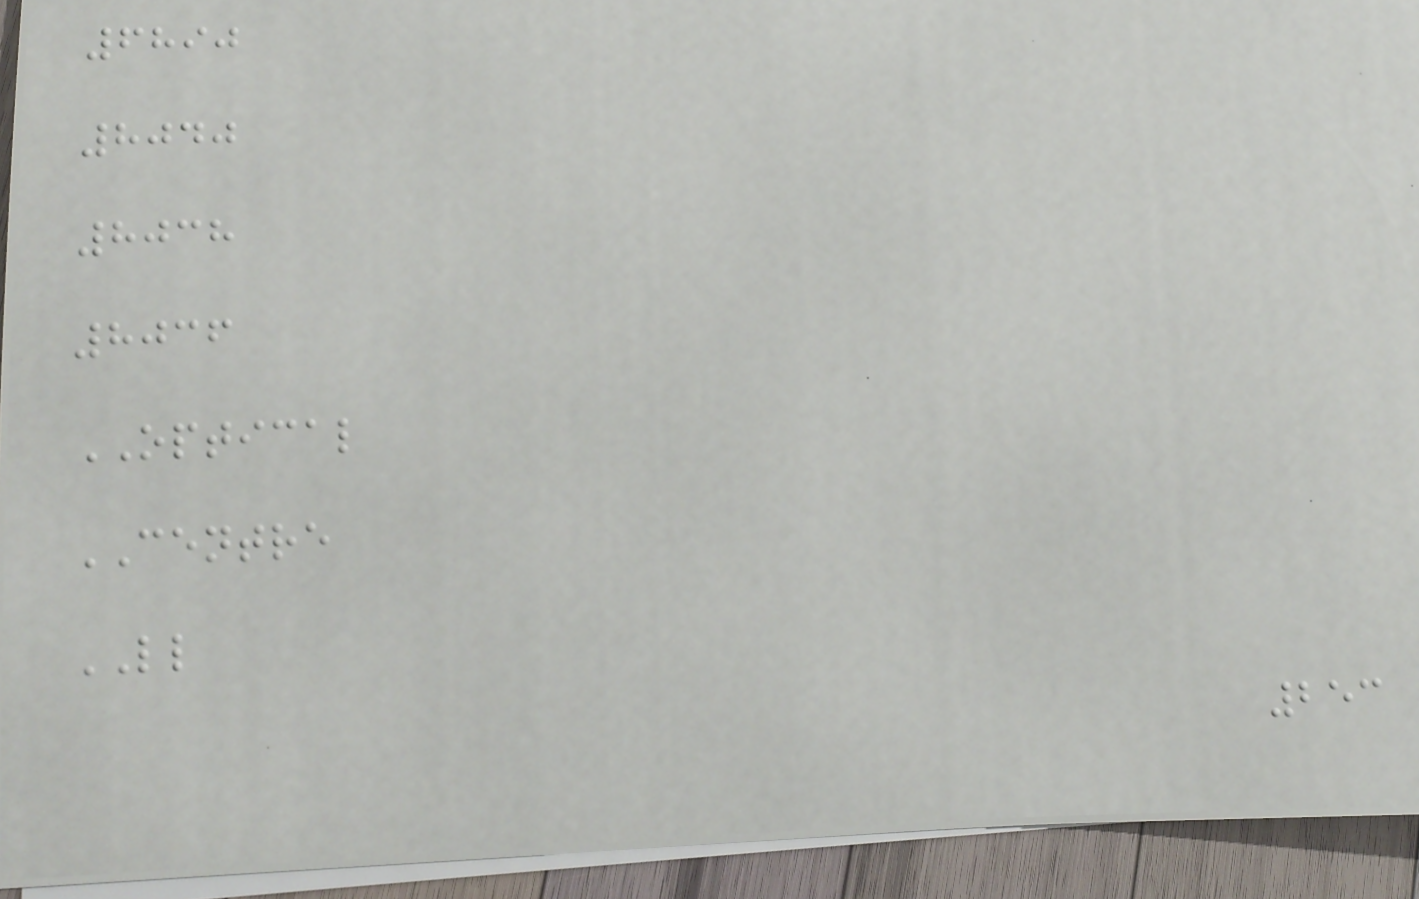6890
8040
8038
8036
OPTICAL
CENTRE
LL
253
